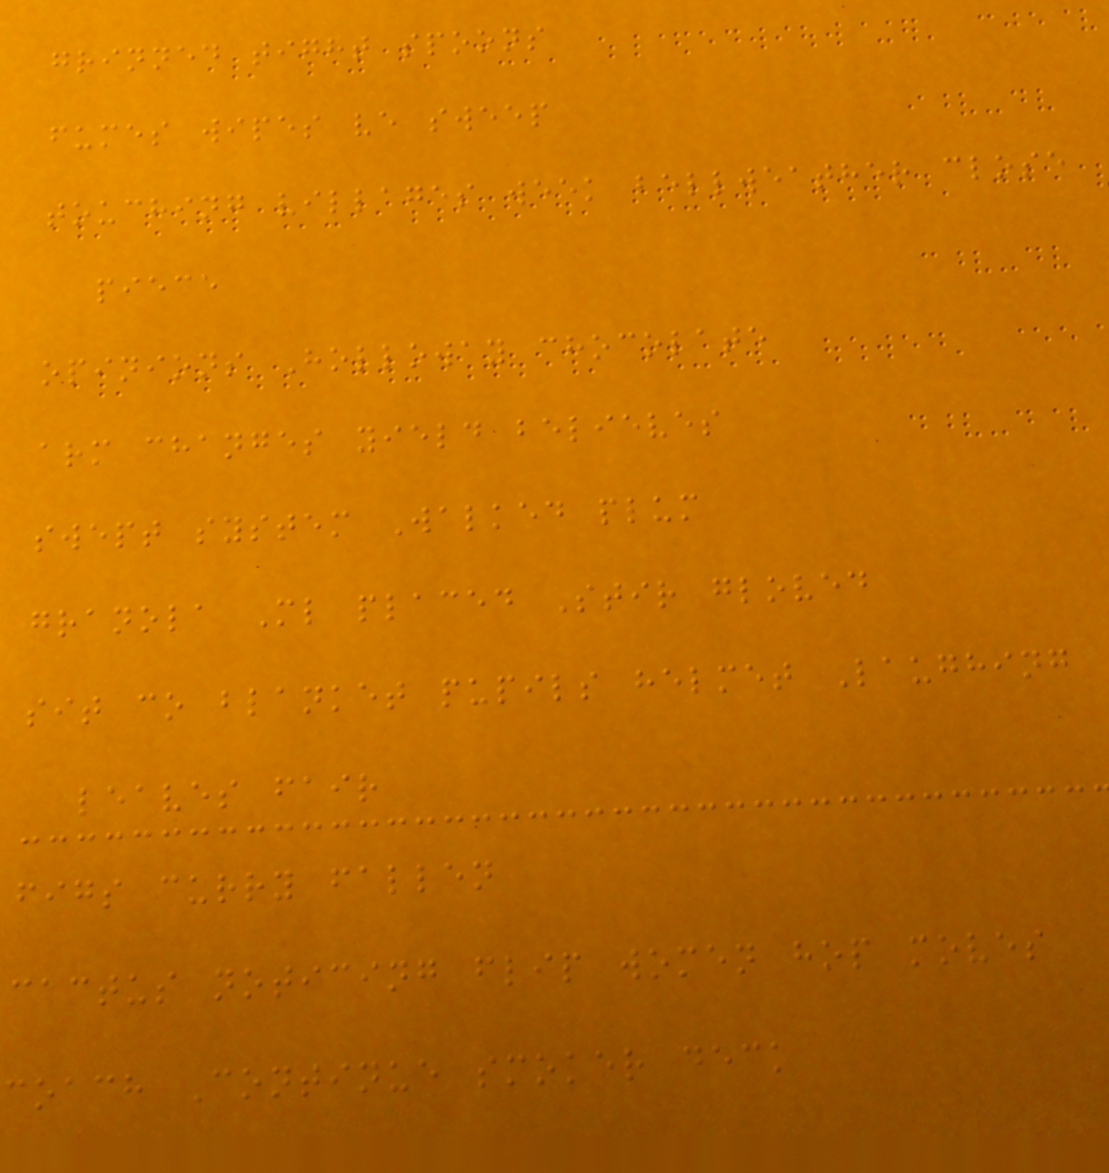grinned tight spoons
fumes wipes ve sweep
touching villages week bellweather close
piece
opinions Holloway chocolate
arm changes yield believes
swept system Walked plum
granola Ml placed Stir gloved
sit co blanket pupils helmet Laughing
leaves fair
figs curry fallen
cactus noticing flip women hop moves
coach Continue smoker deck
